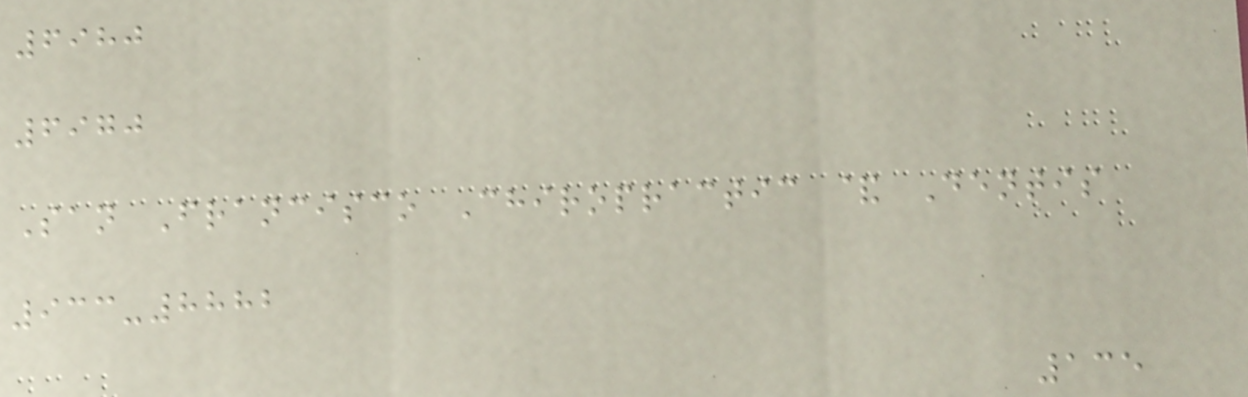6980
6970
San Francisco Chiropractic & Dentis
933-8882
135
